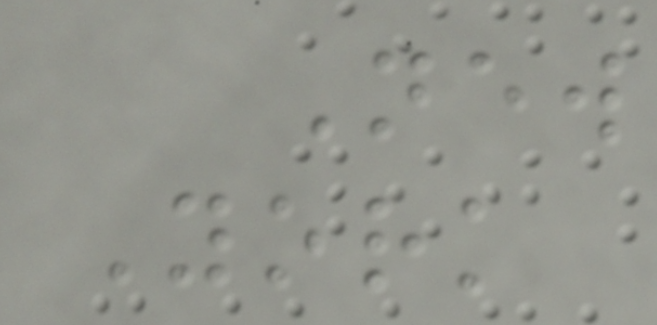New
York
